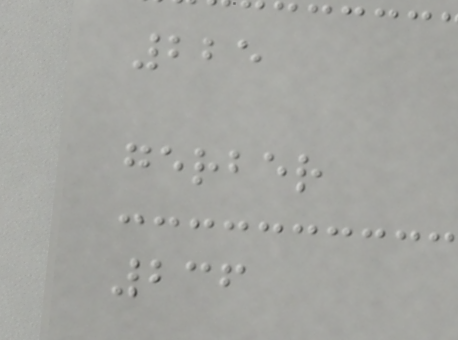225
gerber
236
